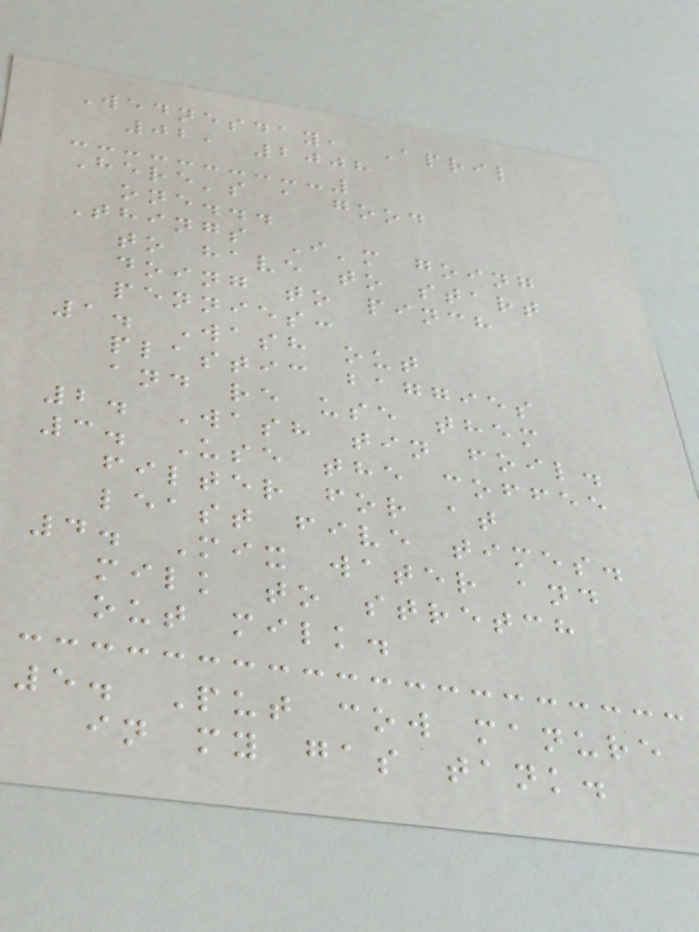Wednesday, April
02, 2008
Here's a good
one...
Things I'm going
to have to start
doing to pinch
pennies:
1. Wash out
plastic baggies
and re use them
2. Wash tin foil.
3. Use the coffee
filter for at
least five times.
4. Mix water and
milk to stretch
out milk.
5. Put cow manure
in my gas tank.
